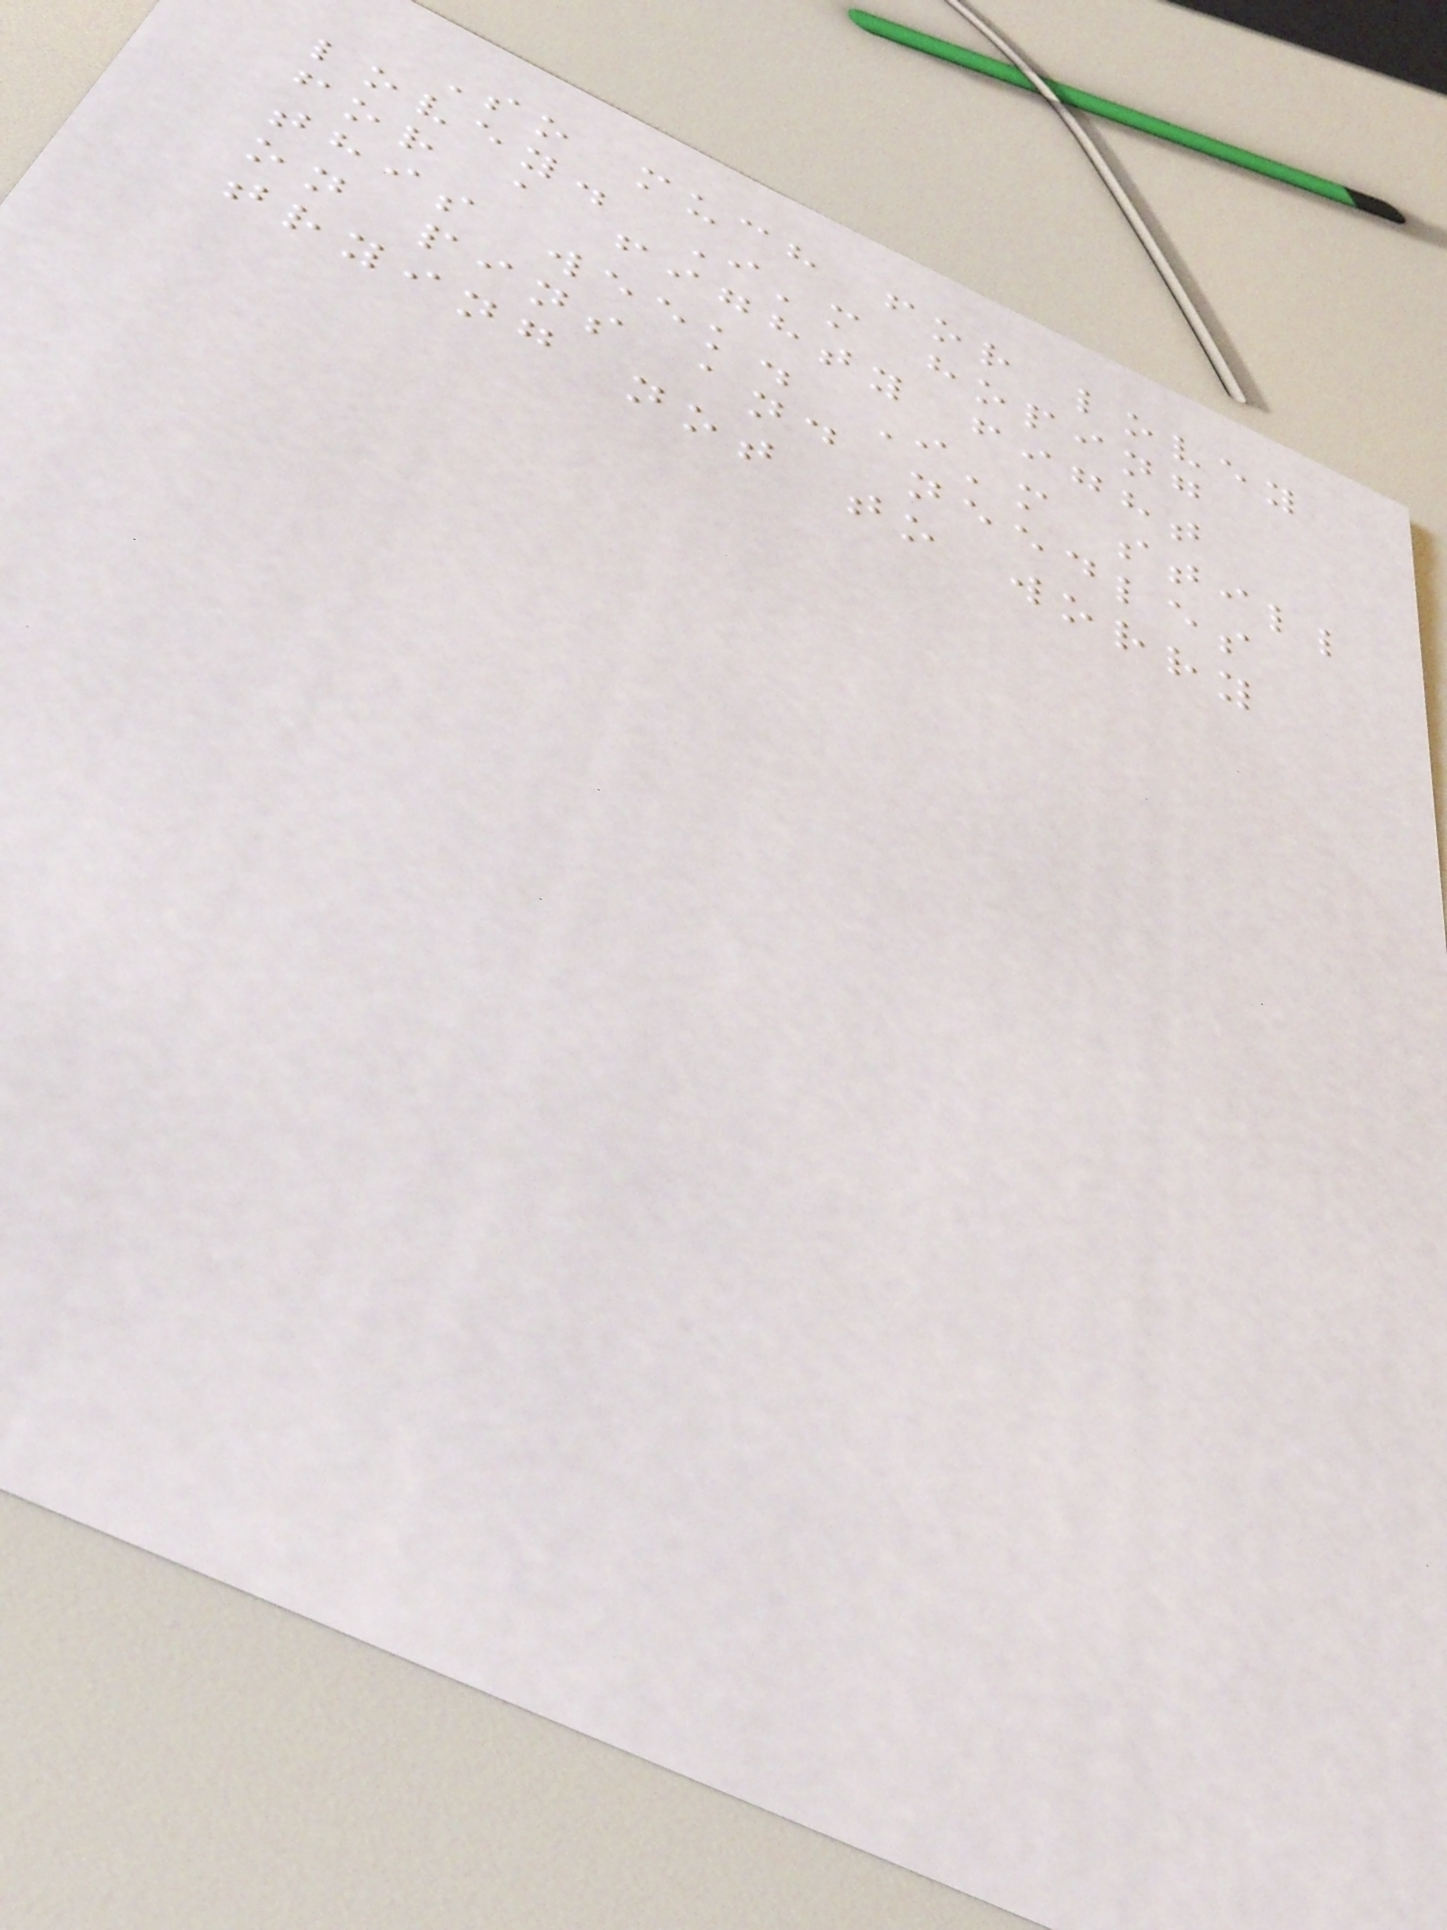So much for lovey
lovey. I'm hoping
for a fighty fight
this week. I'm still
on pins and needles
trying not to worry
